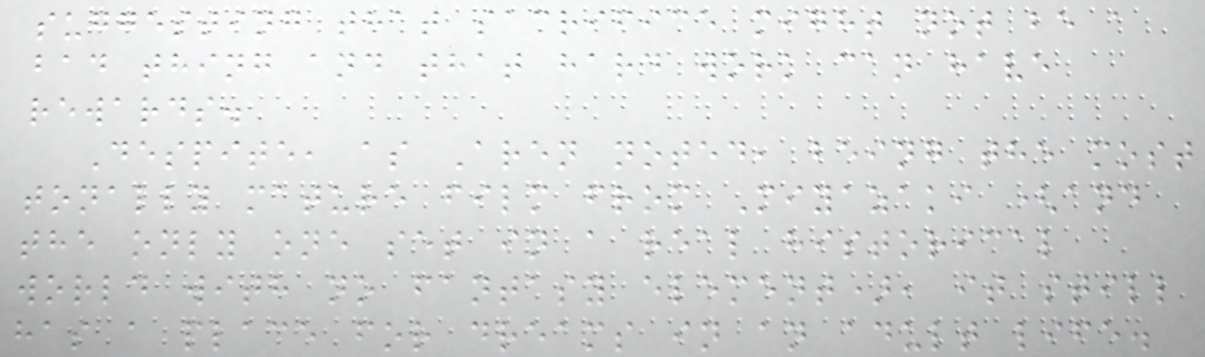suggesting that sacrifice might not be a
bad thing and that hard work can have
rewards.
Despite, as Aren noted, being the most
tonally mature film from Miyazaki (and
the only one set in a real historical
world with no fantasy element), it still
has a place for dreams in an adult life.
